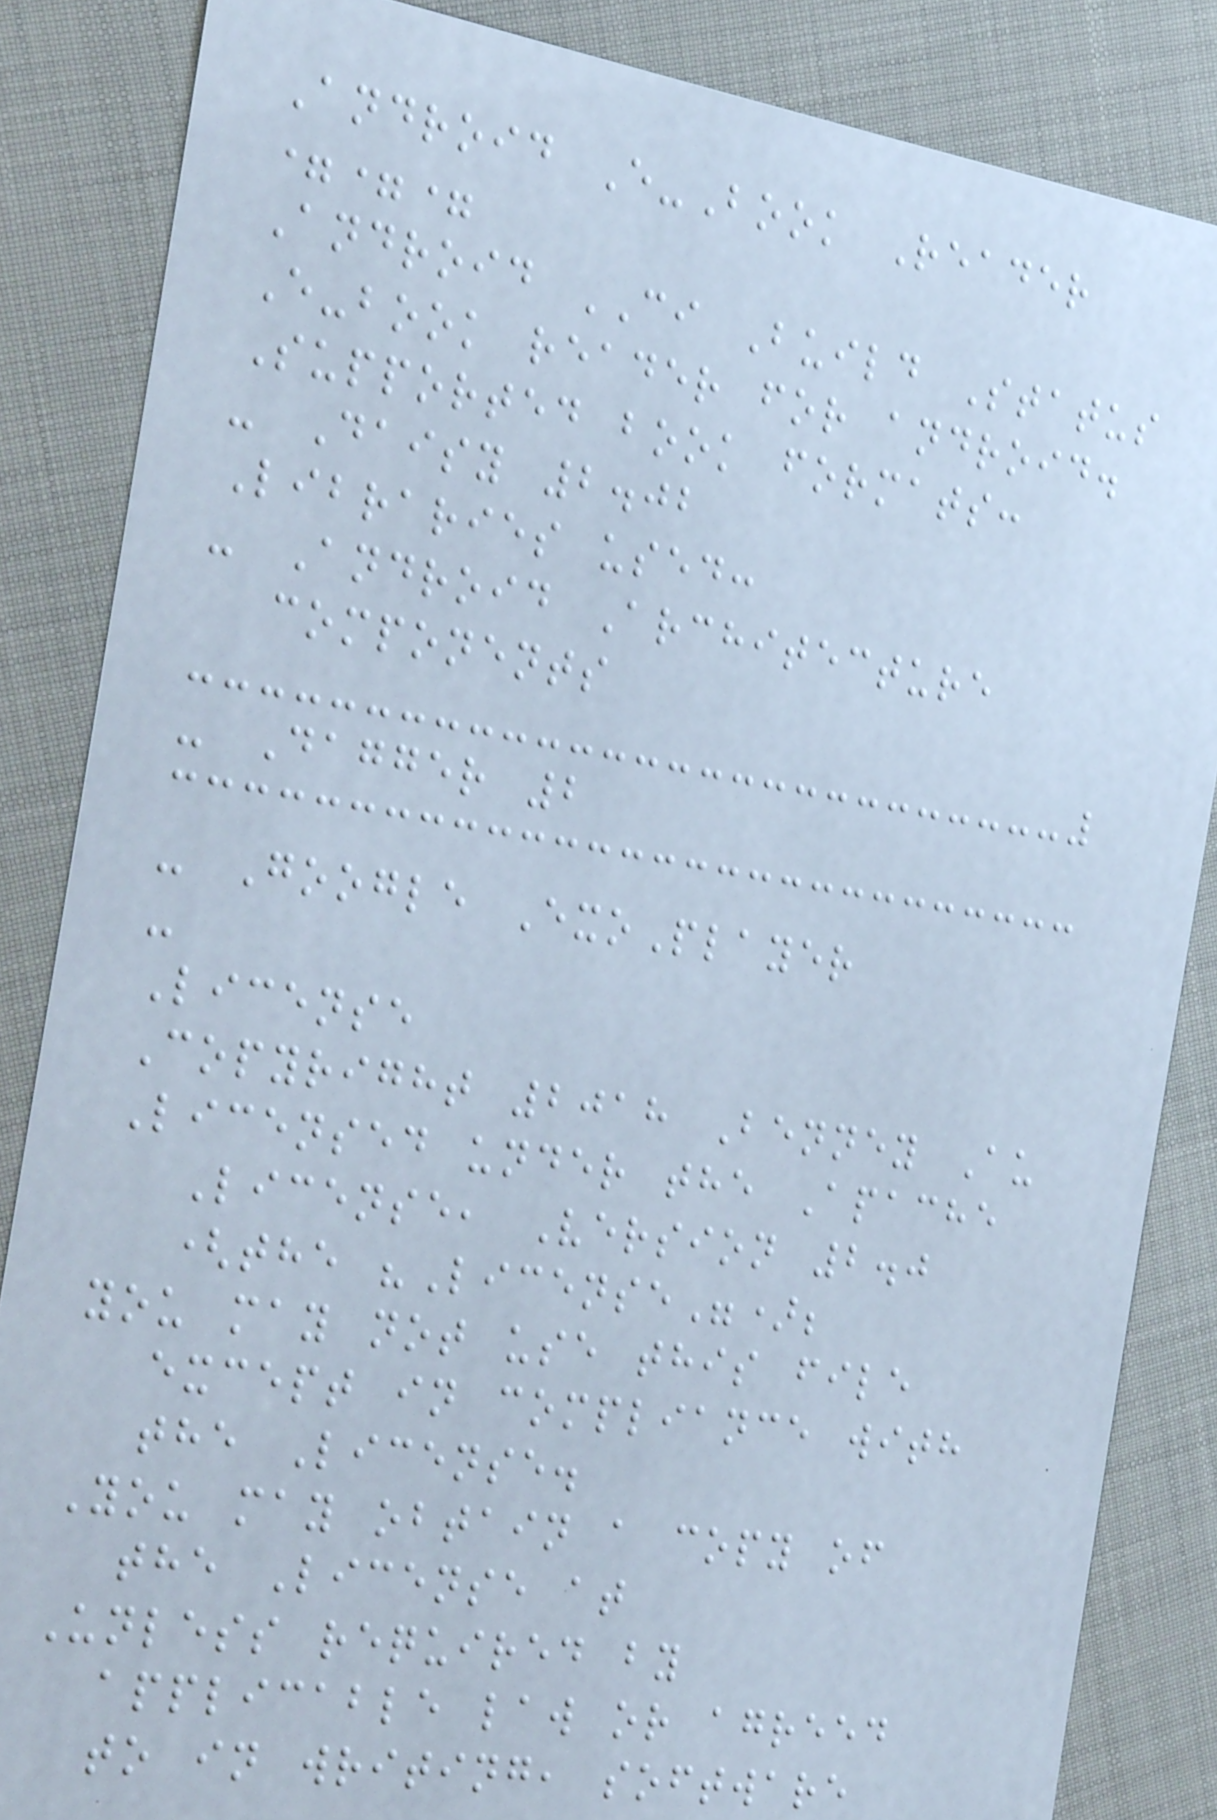Android E-Book Reader
===
Android CI Build Status
E-book reader for android.
Supported book formats:
- Daisy 2.02
Libraries used:
- Android Architecture
components
- Dagger 2
- Google ExoPlayer
-
License
Copyright 2018 Benney Au
Licensed under the Apache
License, Version 2.0
(the "License");
you may not use this file
except in compliance with
the License.
You may obtain a copy of
the License at
Unless required by
applicable law or agreed
to in writing, software
